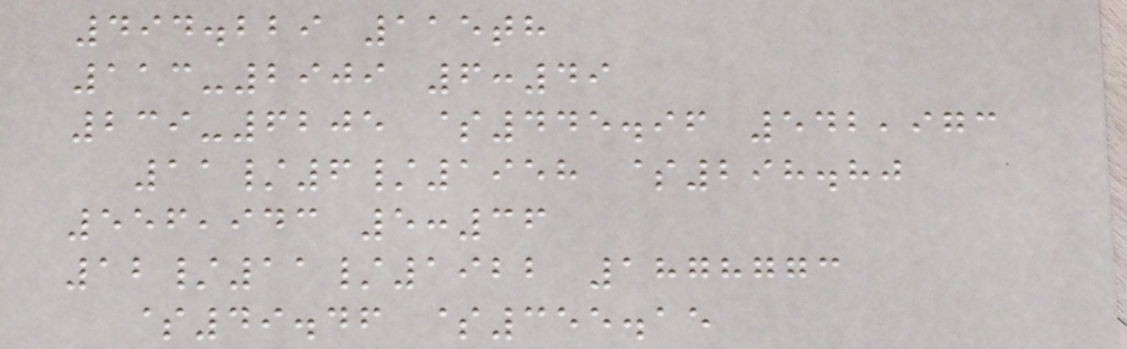494.229 115th
113-2909 6:49
239-6205 $445.96 542,973
11/6/1958 $298.80
556,943 5:36
12/11/1922 1878773
$49.46 $355.15
